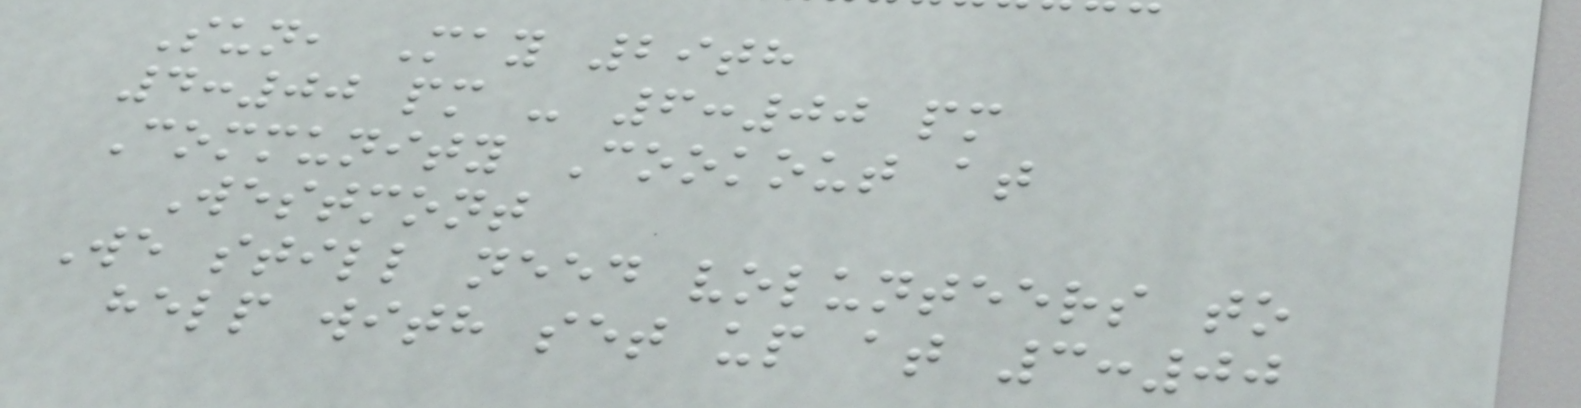Sun, May 29th
4:00 pm - 6:00 pm
Community Cookout at
Westmont
We still need volunteers to
help with set up at 3:00
